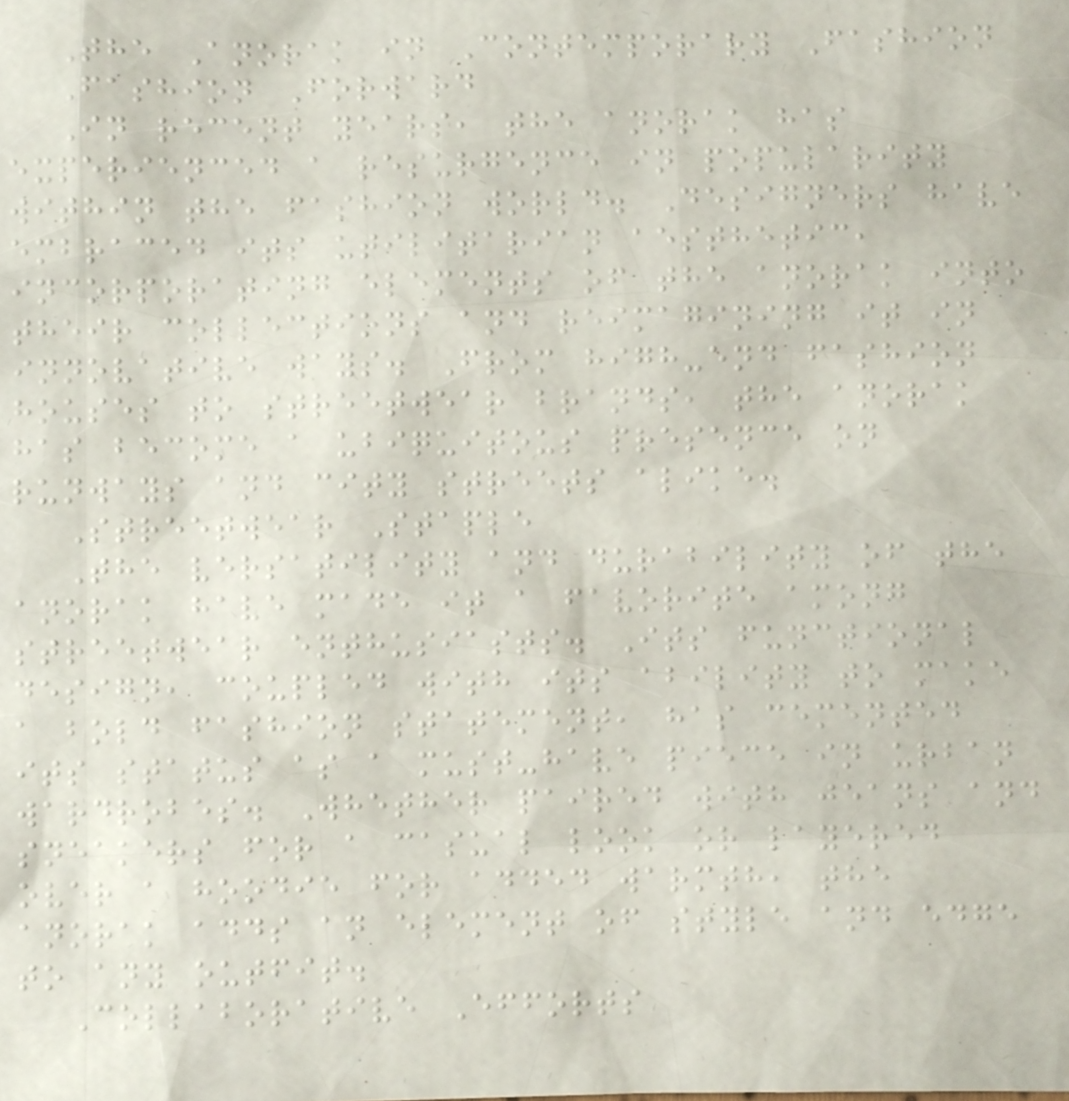The Anorak in Contemporary Fashion
Fashion Forward
In recent years, the anorak has
experienced a resurgence in popularity
within the fashion world. Designers have
embraced its utilitarian aesthetic,
incorporating elements of the anorak into
their collections and reimagining it in
innovative ways. From high-end fashion
houses to streetwear brands, the anorak
has become a ubiquitous presence on
runways and city streets alike.
Streetwear Staple
The versatility and durability of the
anorak have made it a favorite among
streetwear enthusiasts. Its functional
design, coupled with its ability to make
a bold fashion statement, has cemented
its status as a must-have piece in urban
wardrobes. Whether paired with jeans and
sneakers for a casual look or layered
over a hoodie for added warmth, the
anorak adds an element of style and edge
to any outfit.
Collaborative Efforts
